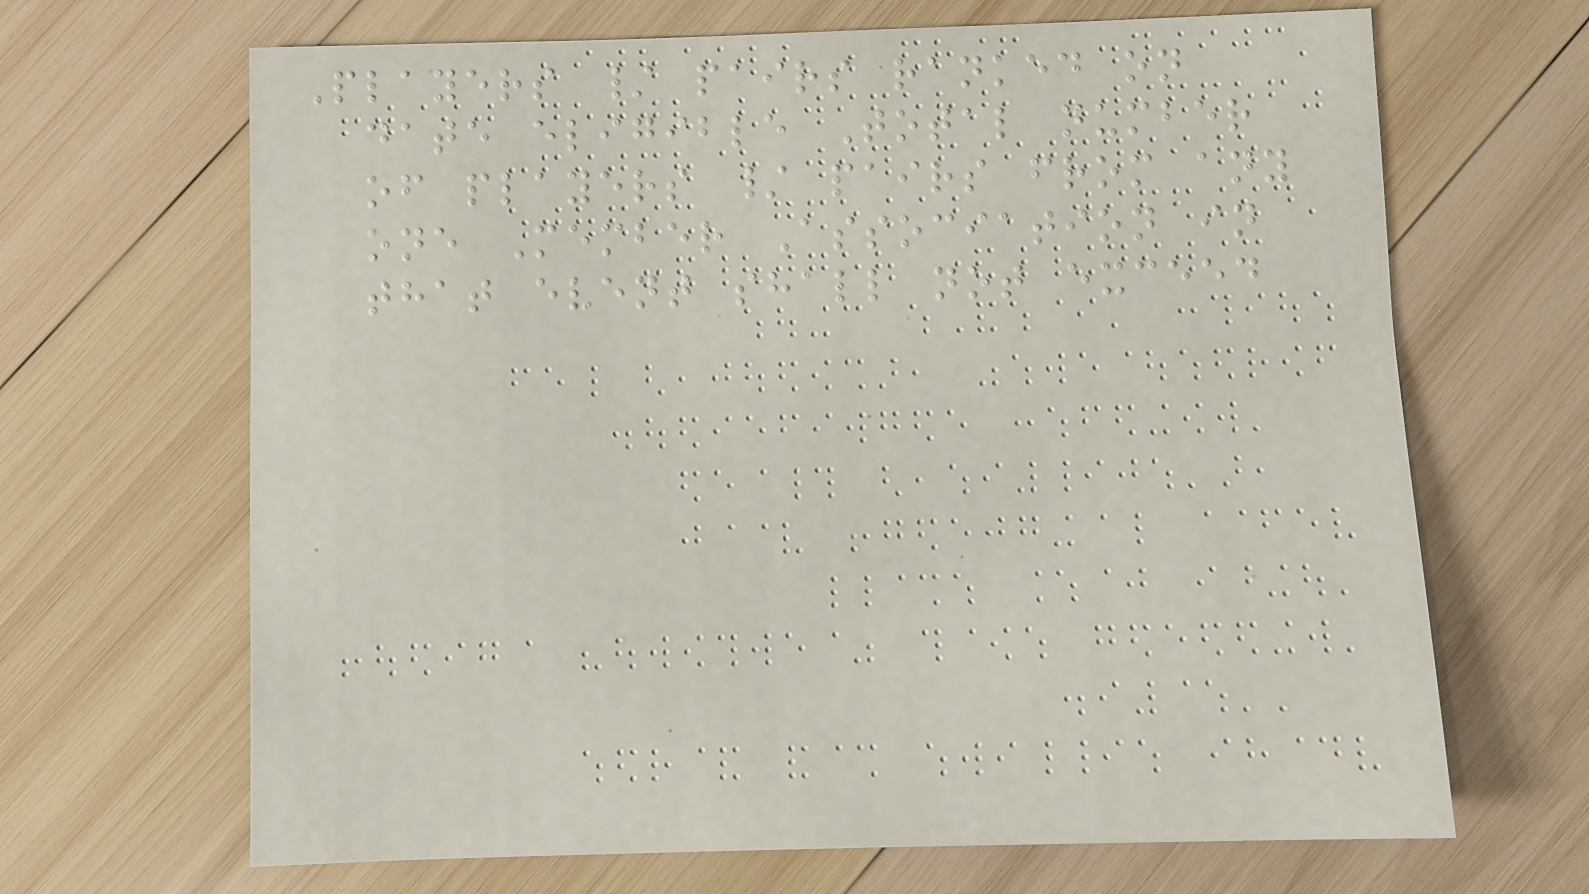Players / pairs ranked on
date eligible Total number
of players / pairs from any
one Member Association in
that event shall not exceed
